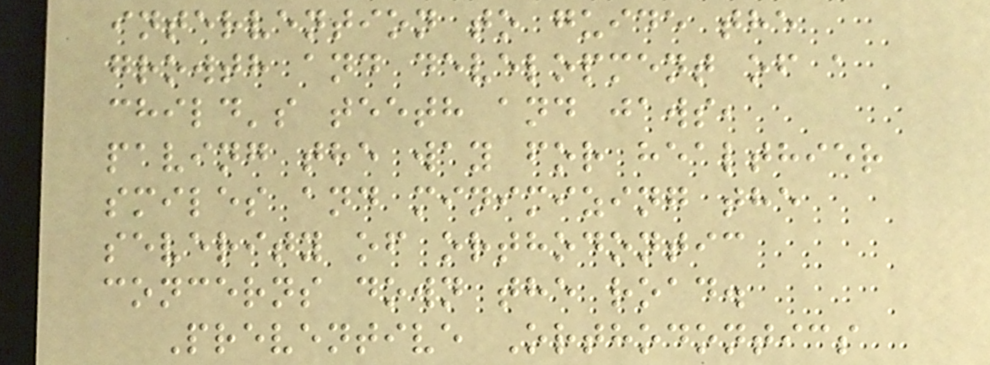intervention to guide the
growth and development of a
child's teeth and jaws,
paving the way for healthier
smiles and minimizing the
severity of orthodontic
concerns down the road.
Preventive Orthodontics
